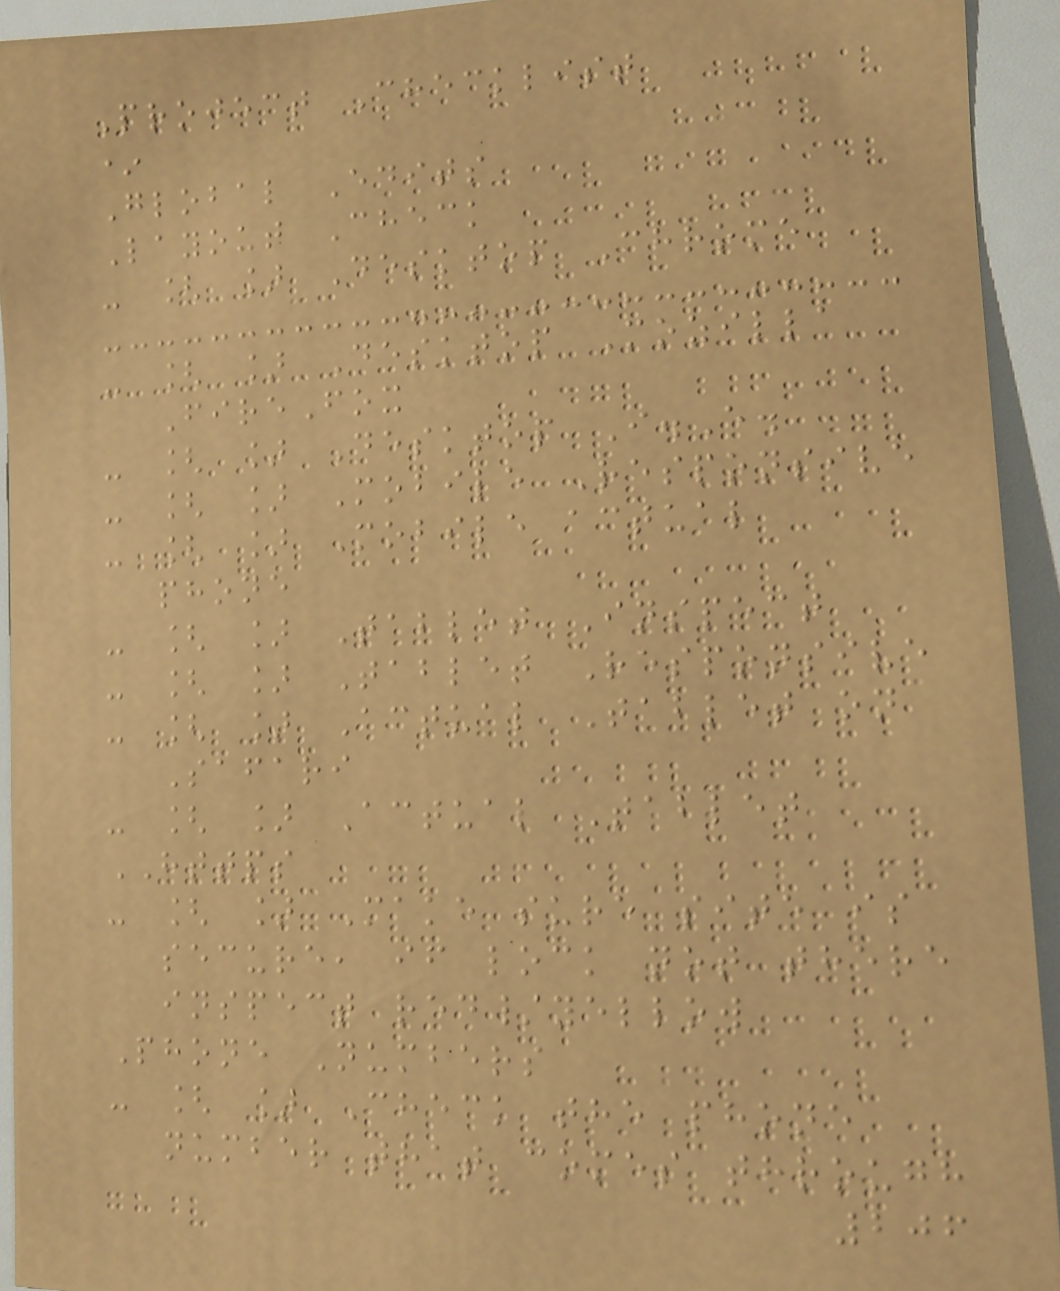Project Checklist
*
Global Edits
Layout Check
- [ ] Desktop Chrome
- [ ] Desktop Mozilla
FireFox
- [ ] Desktop I.E.
- [ ] Mobile Responsive
- [ ] Mobile actual
phone
- [ ] Tablet Inspect
- [ ] Tablet Responsive
- [ ] Actual Tablet on
Safari
- [ ] Actual Tablet
HTTPS
- [ ] Make sure site is
secure, if lock not there
inspect red/yellow
Phone Numbers
- [ ] Check the phone
number that comes through
206
